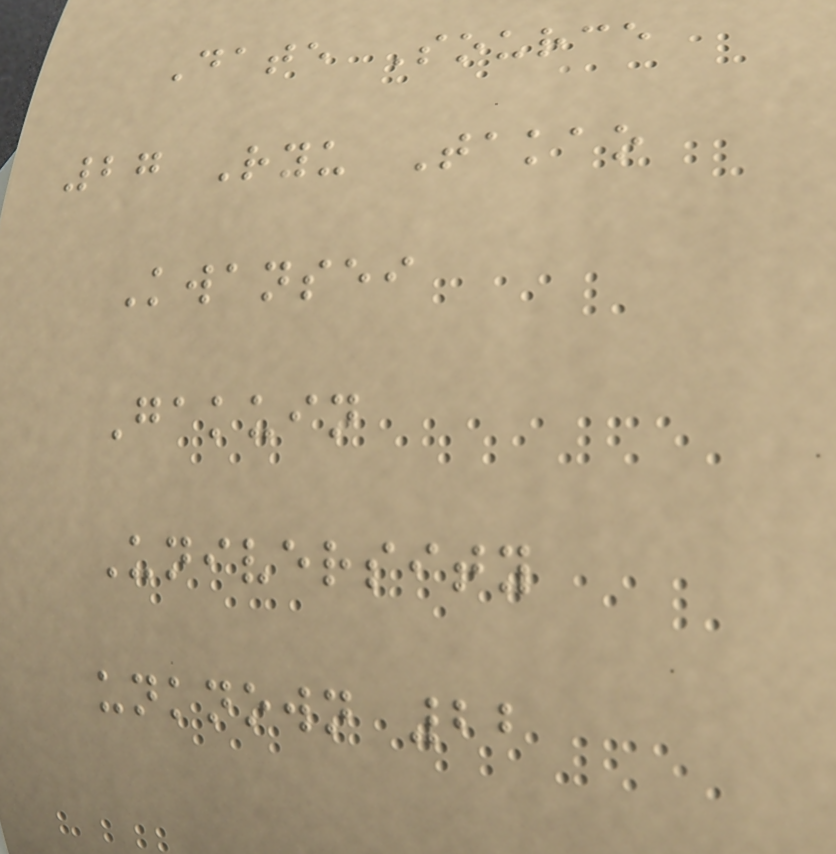Date Source
27 Ryu Takao
Kwansei
Gakuin
University
unknown 22
